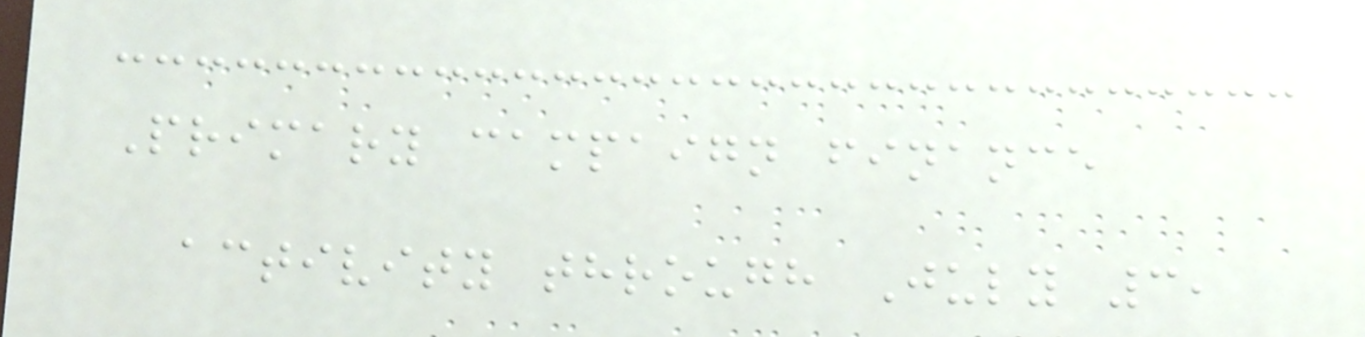Primary campaign finance
activity through July 3,
